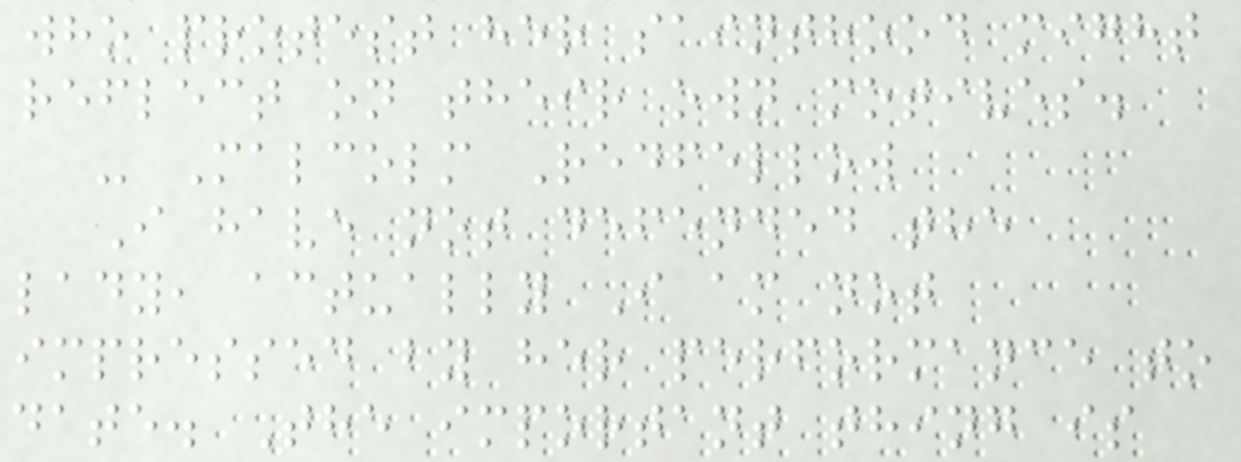who protest her sainthood might
reflect on their own motives.
- Malcolm Redfellow
I have not defended the
lady, actually I am not
impressed by her performance to
date. The important thing is
